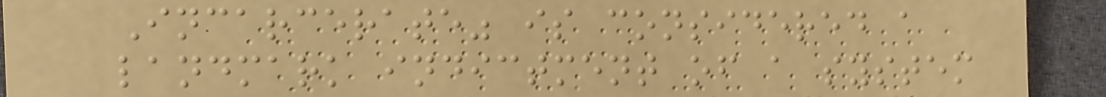Incarcerate" is considered a
landmark indictment of a system
